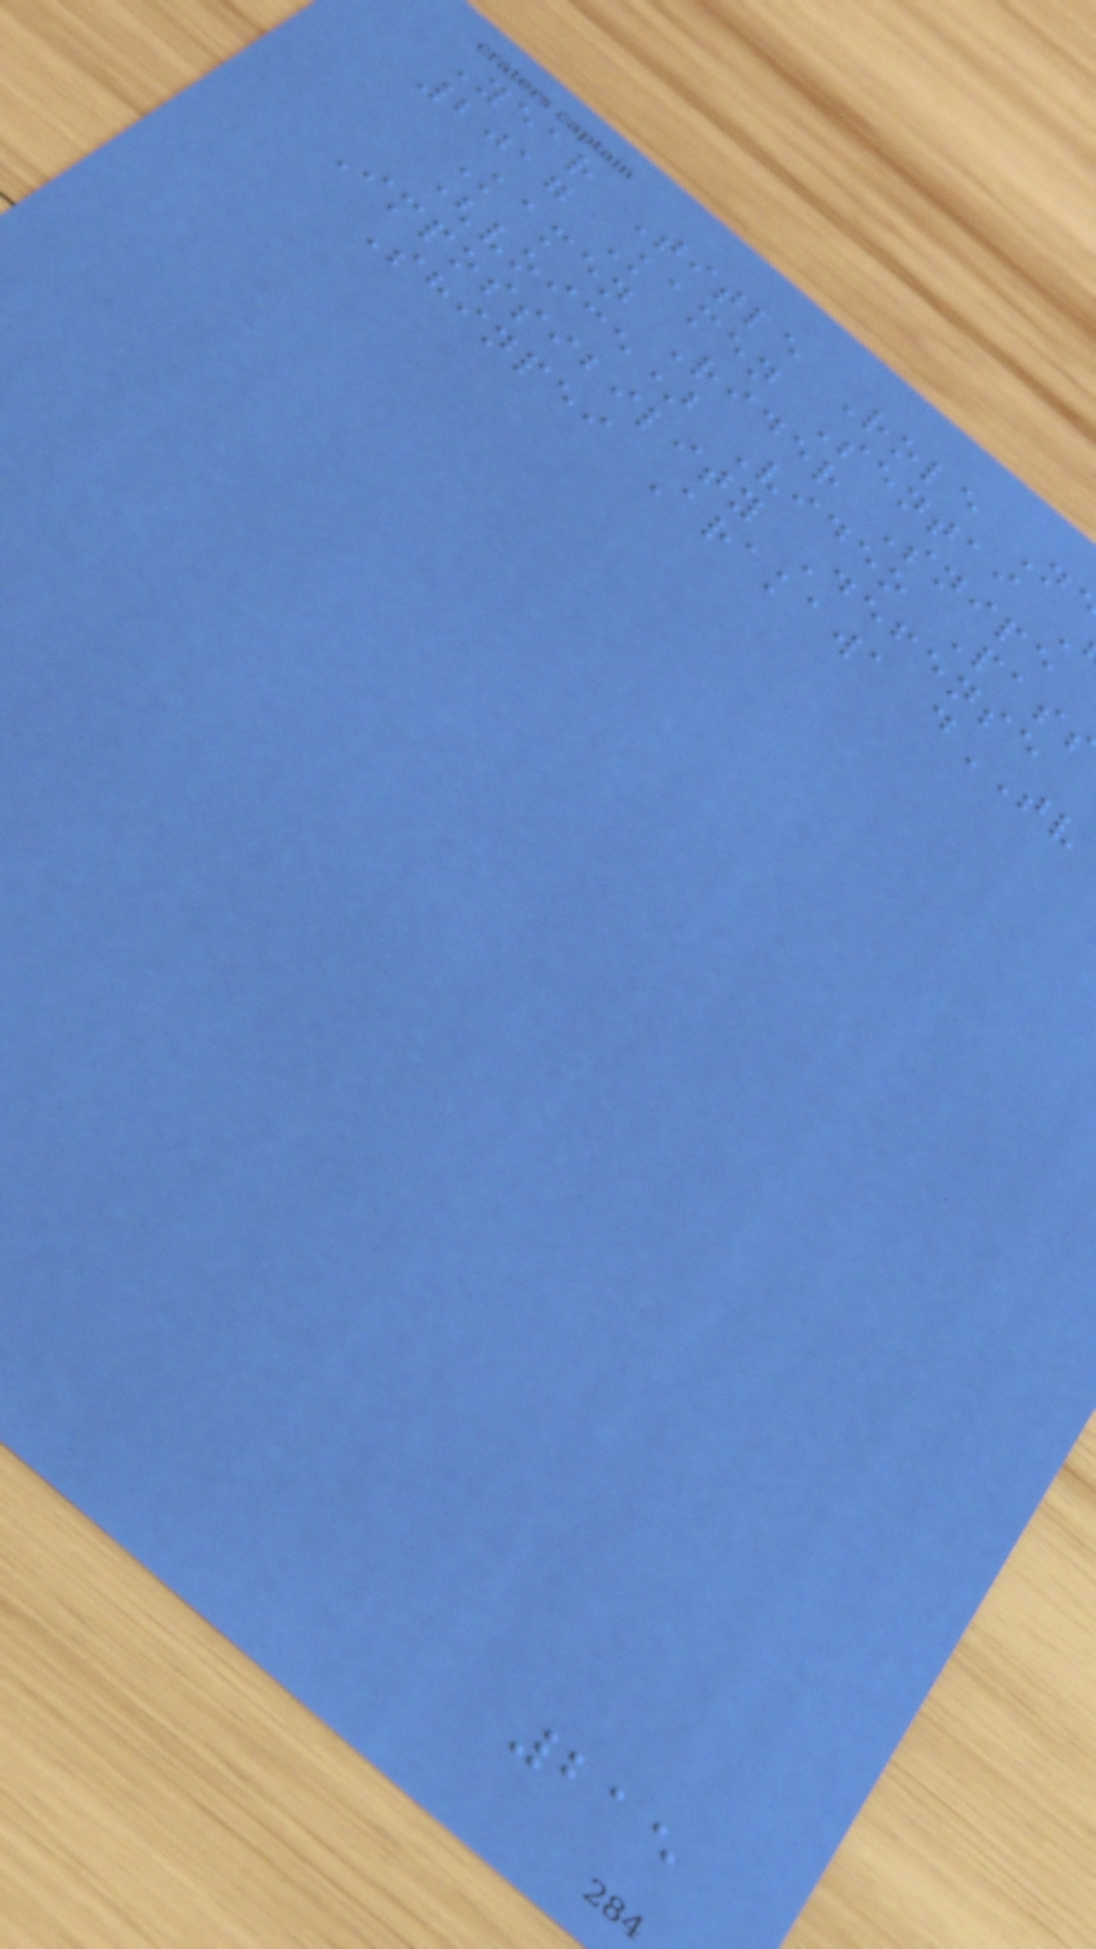Year Title Role N
2017 Kamen Sentai
Kamen Rider Snipe
(voice) Video Pas
Impossibility Defense
Shinpei Arakawa dTV
215
